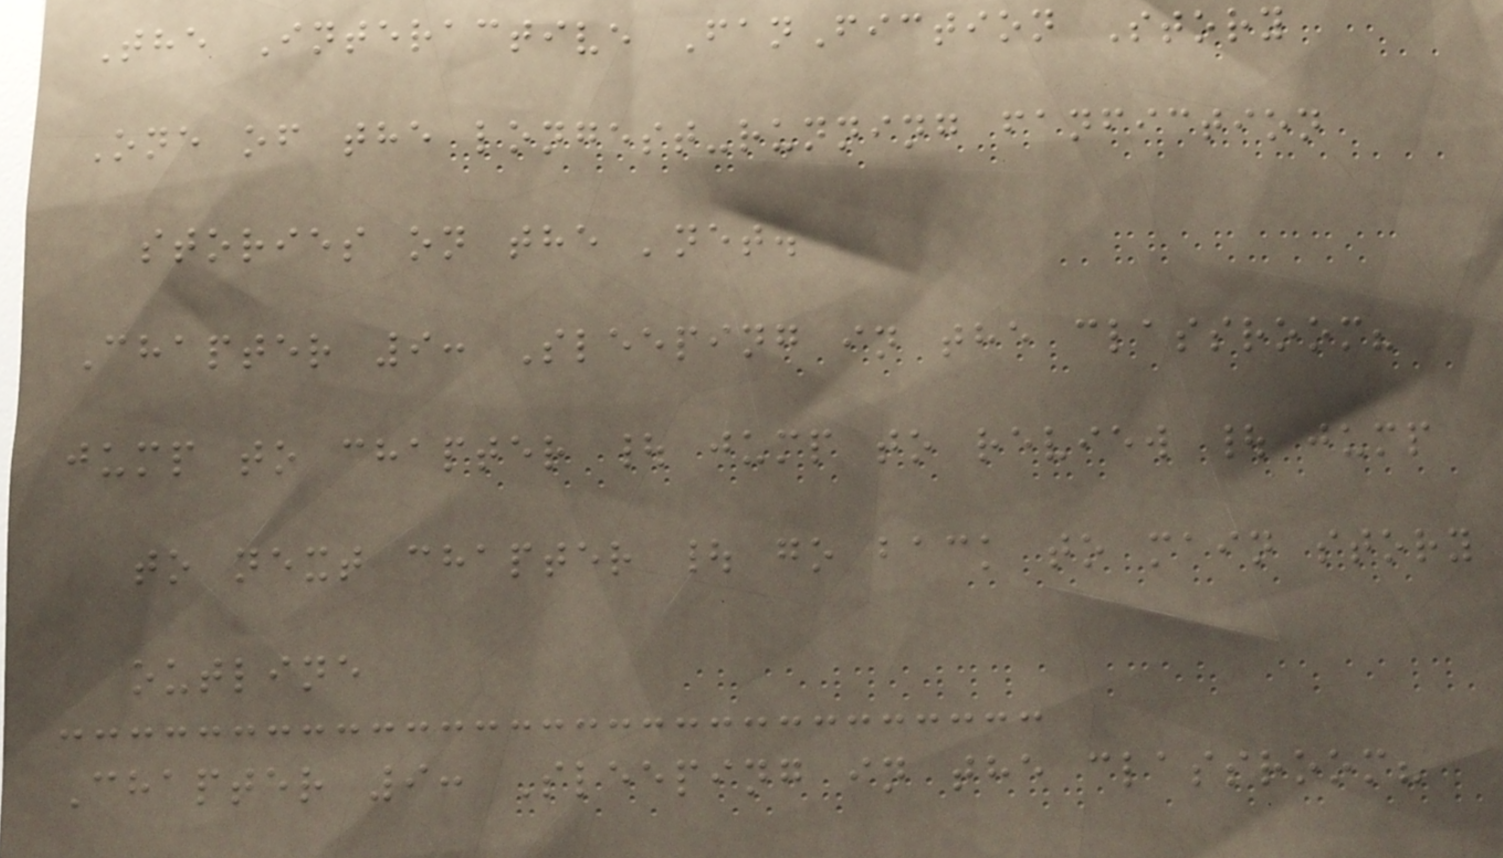The Interactive FanFiction Story
One of the longest-running fanfiction
stories on the 'net.
Chapter 9: Sleeping in the classroom?
jump to chapter | jump to review | jump
to next chapter | go back to main story
outline
Chapter 9: Sleeping in the classroom?
